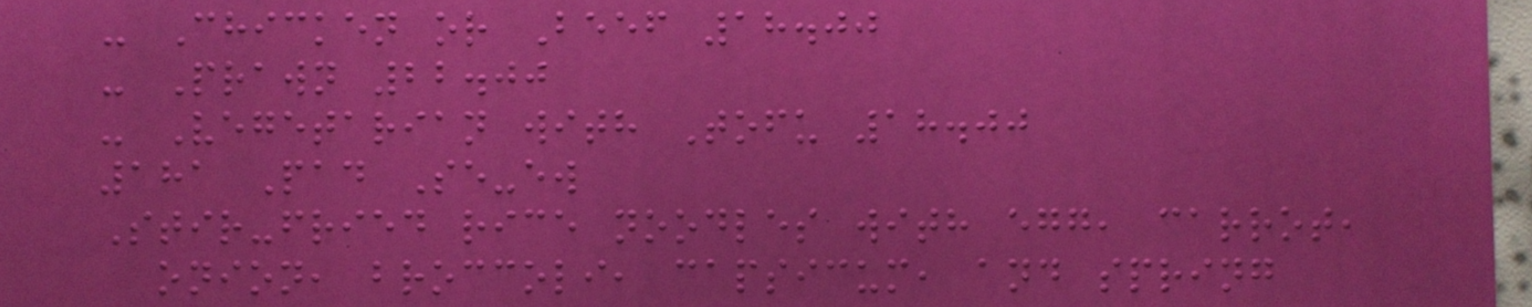- Chicken or Beef 18.00
- Prawn 22.00
- Vegetarian with Tofu 18.00
181 Pad Se-ew
Stir-fried rice noodles with egg, carrot,
onion, broccoli, capsicum, and spring
